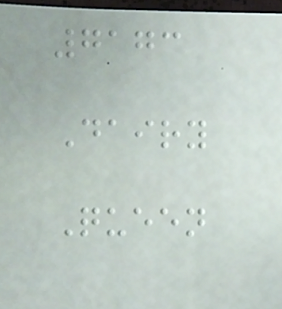7173
Dairy
Queen
